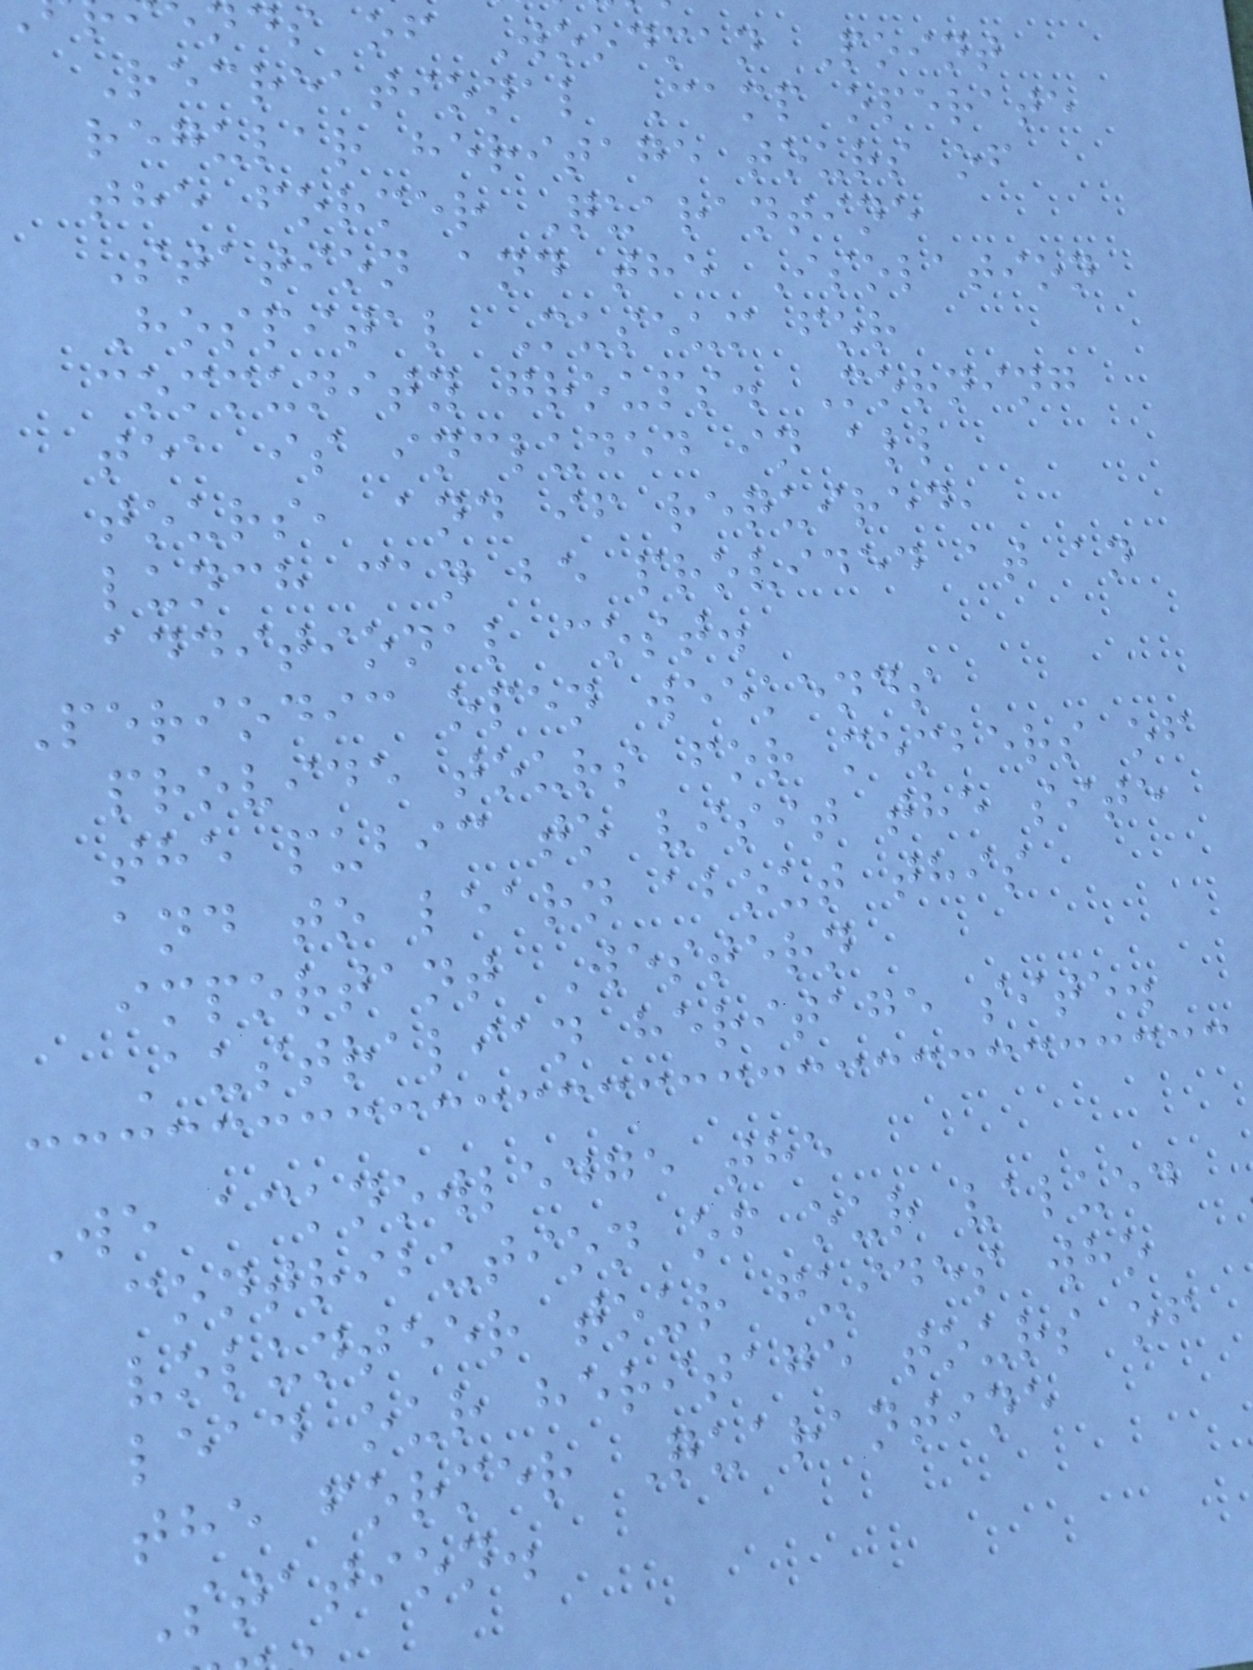nds of Woodman Point
Recreational Camp operate
regular heritage tours of
the former Quarantine
Station and the Isolation
Hospital Museum for
community groups. Morning
tea is included in all
tours, and if required,
lunch can be provided at an
additional cost.
Periodic open weekends
provide tours for members of
the pubic to visit the site
and to learn about this
important Western
Australian heritage site.
We acknowledge the
contribution of our valued
volunteer tour guides who
lead our heritage tours of
the former Quarantine
Station.
